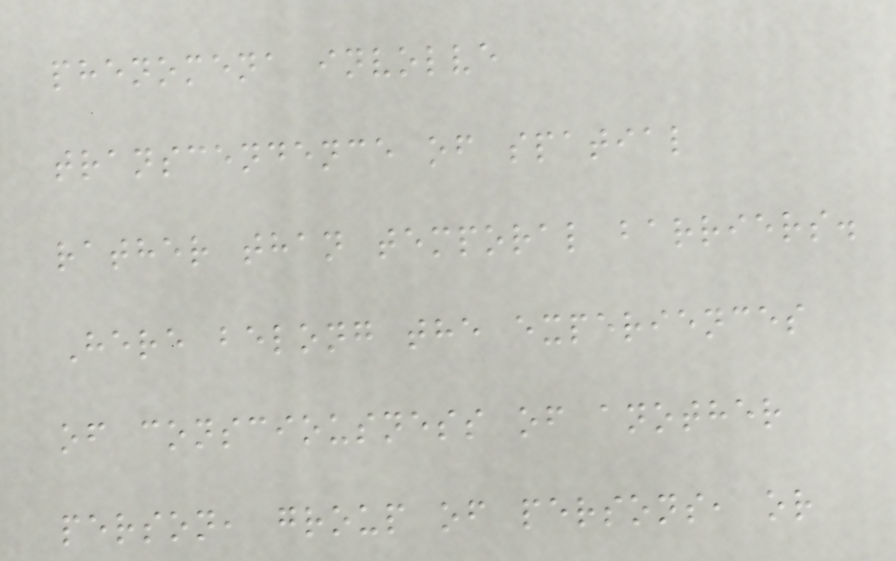phenomena involve
transcendence of spatial
rather than temporal barriers.
Here belong the experiences
of consciousness of another
person, group of persons, or
